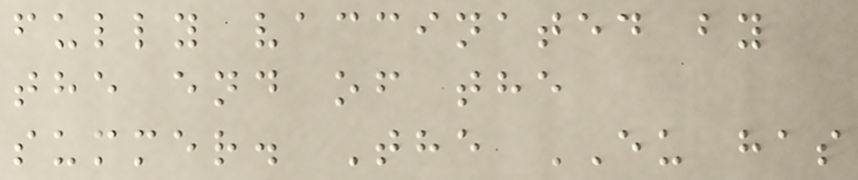fully vaccinated by
the end of the
summer. The EU has
